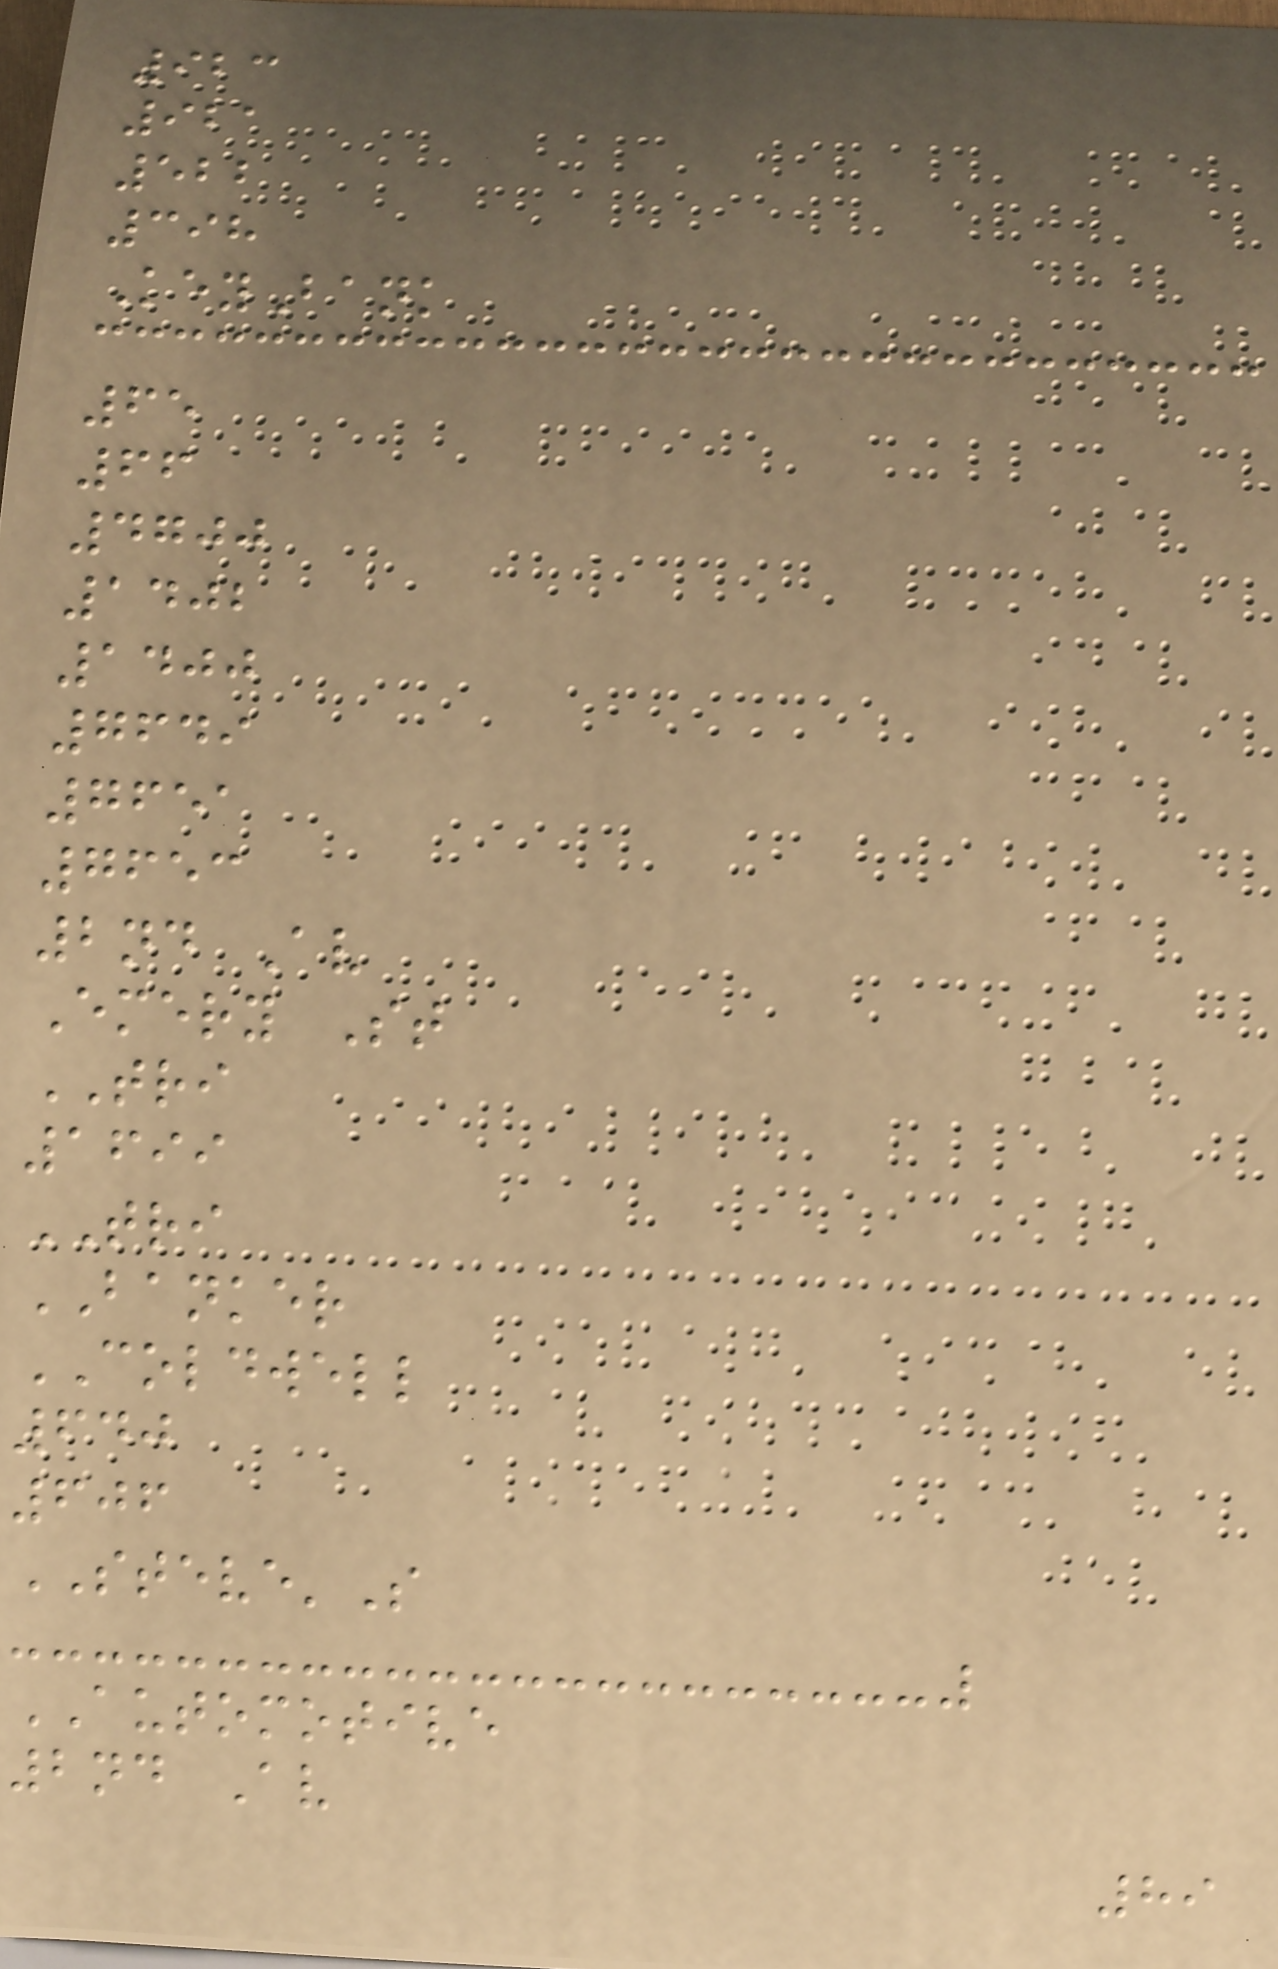923
921
522
398
KeyBank
65
66
4700
1402
1400
7649
7651
7653
2nd Av
Emery St
TRI
1699
TRI
BANKER
COLDWELL
640
606
STEVE'S
AUTOMOTIVE
2nd Av
89
